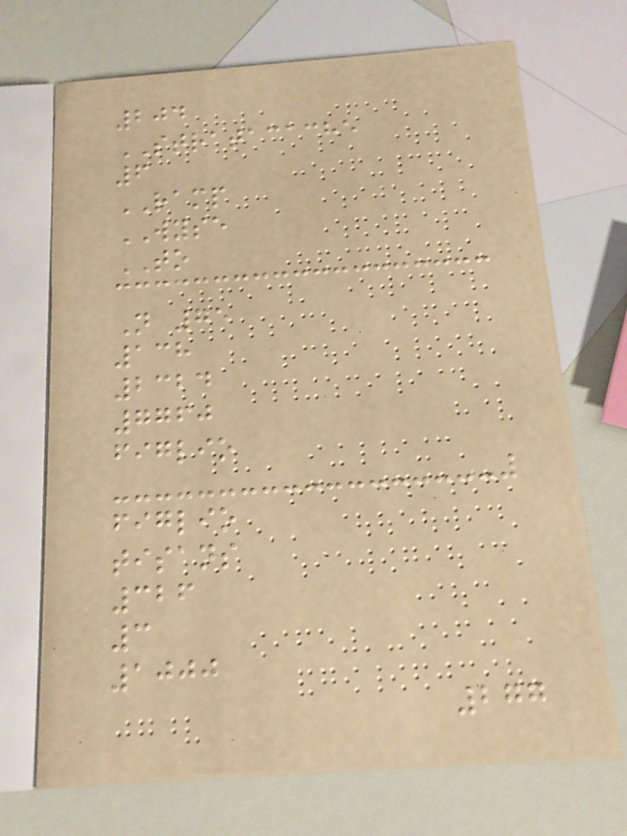204
STRATACACHE
6
RAMP
WYSE
TO
N 75
138
2324
7760
figlio
figlio
tisans
326
3
1000
277
